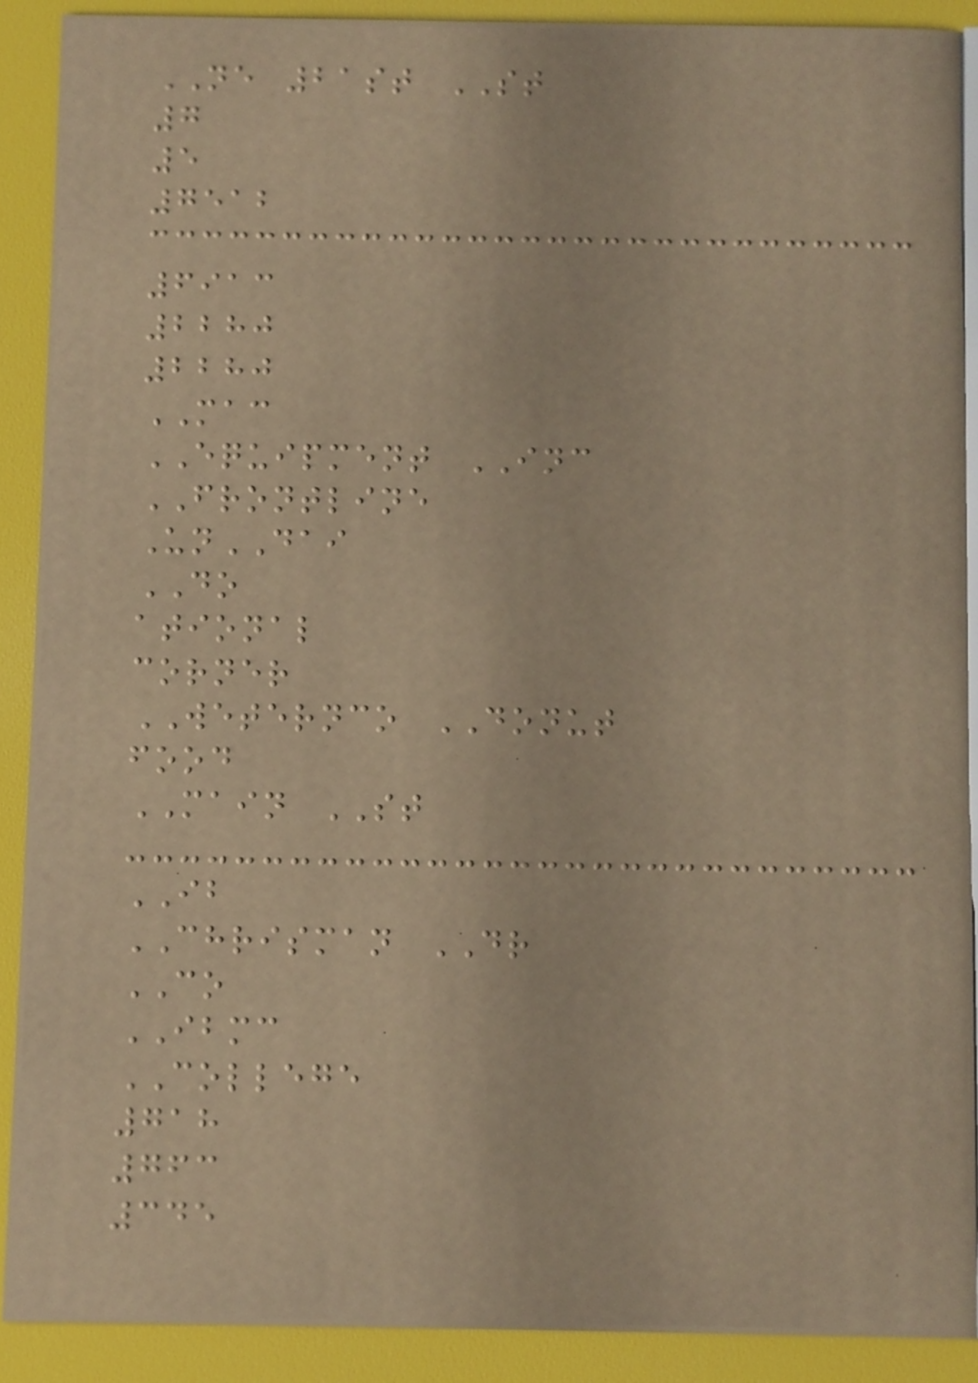NE 21st ST
7
5
7512
6913
2280
2280
MAC
EQUIPMENT INC
FRONTLINE
UnDAI
DO
ational
corner
WETERNCO DONUT
food
MAIN ST
IB
CHRISMAN DR
CO
IBMC
COLLEGE
718
763
345
